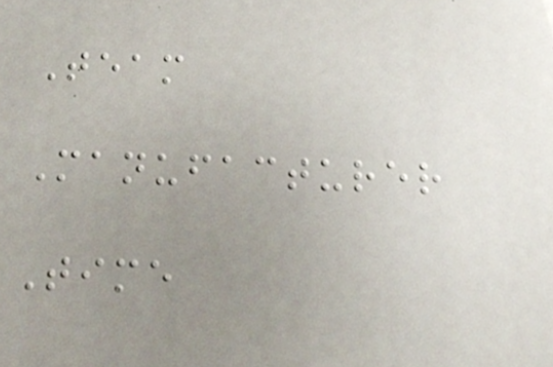Team
Manufacturer
Time
